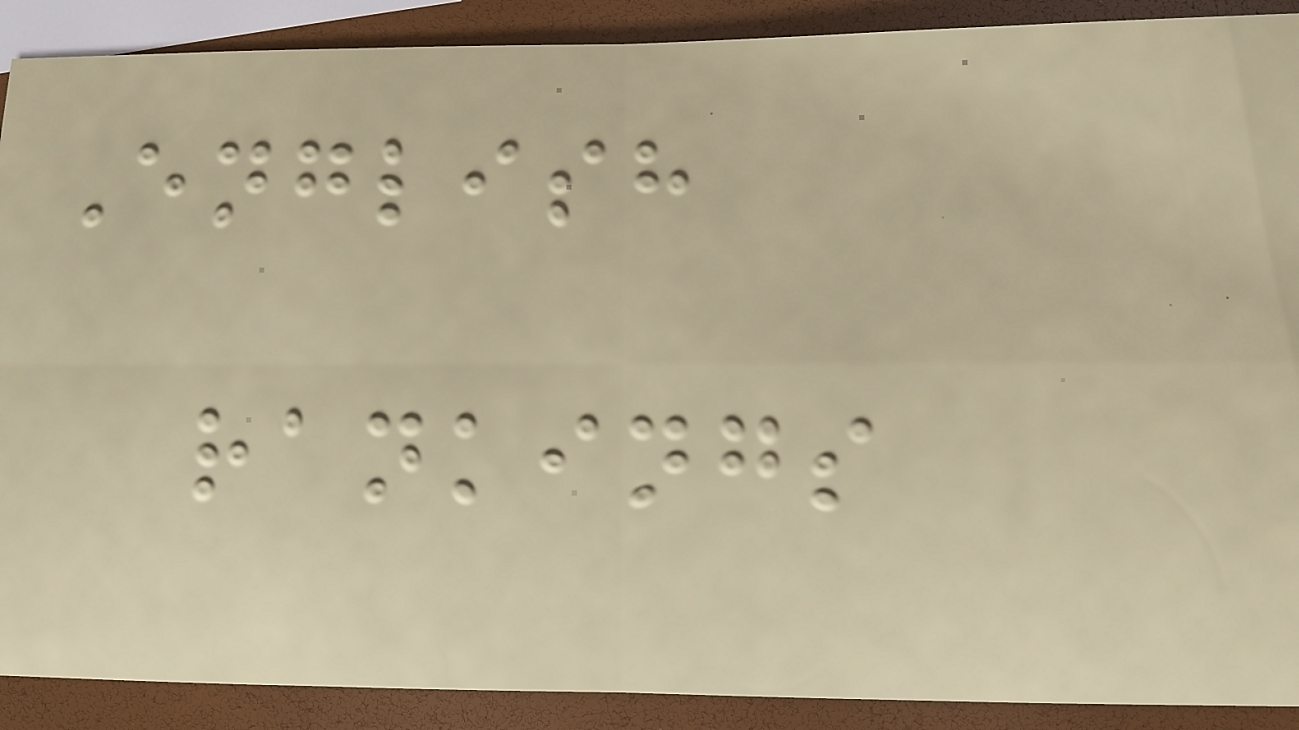English
rankings
